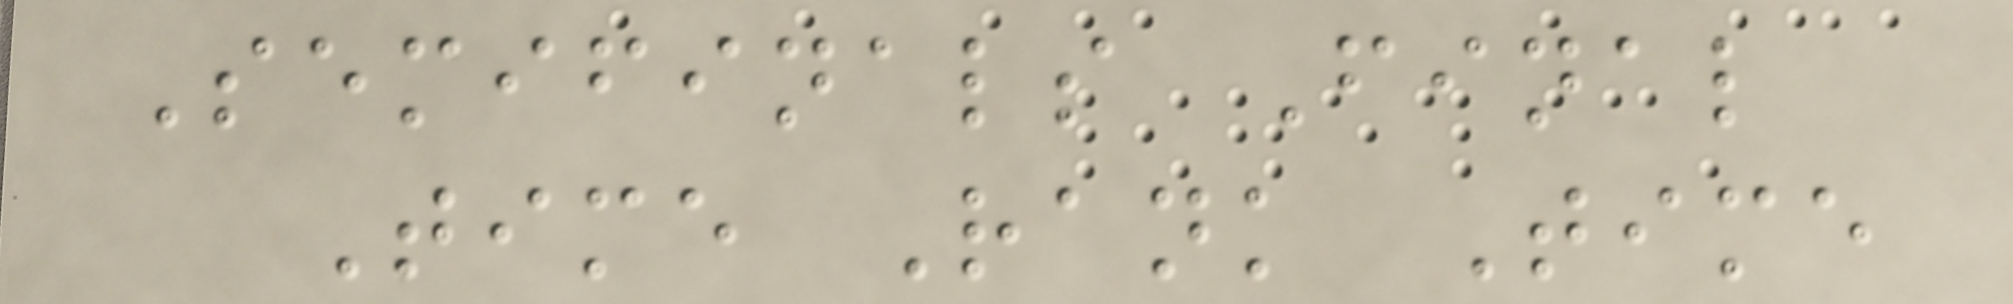Semifinals Final
Time Rank Time
